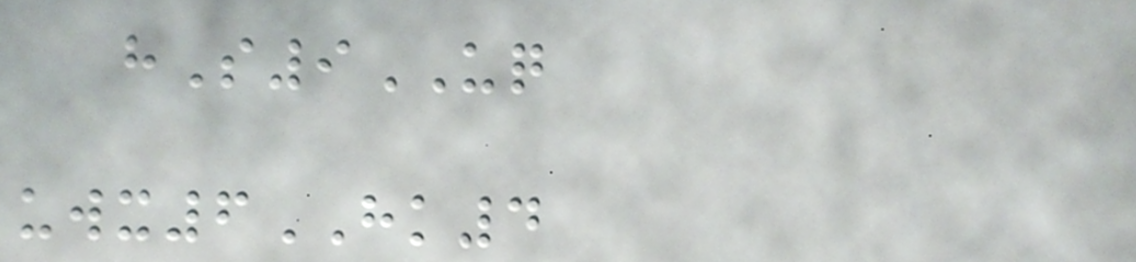hS9UQ
uwx6HK4
